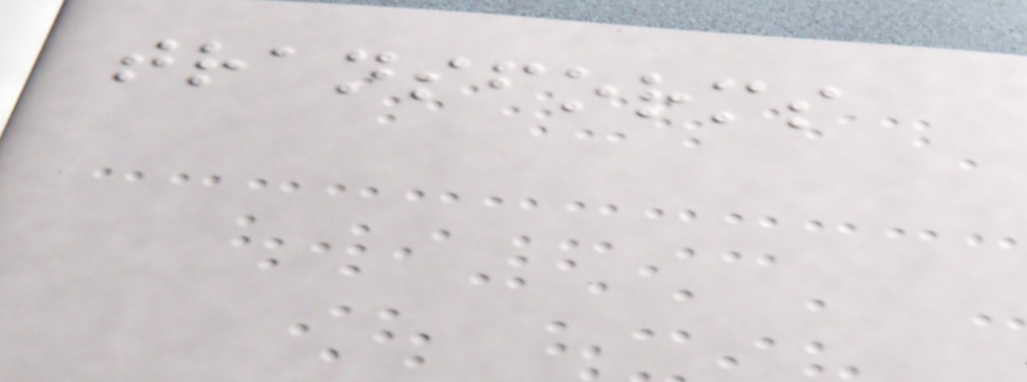transforms
